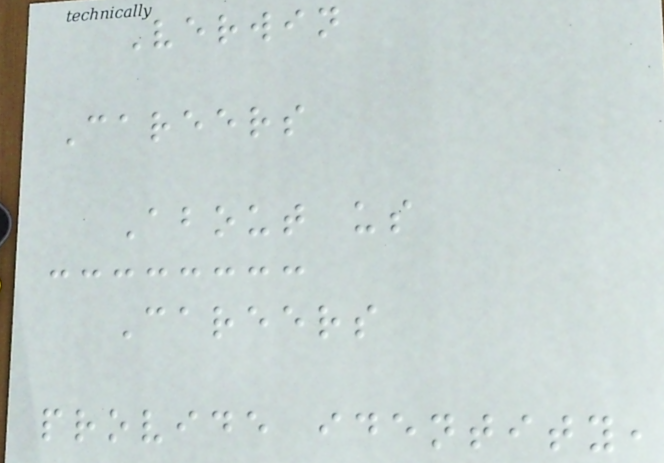Verwin
Careers
About us
Careers
provide identity,
